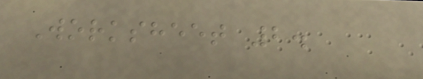Worksheet 2.
